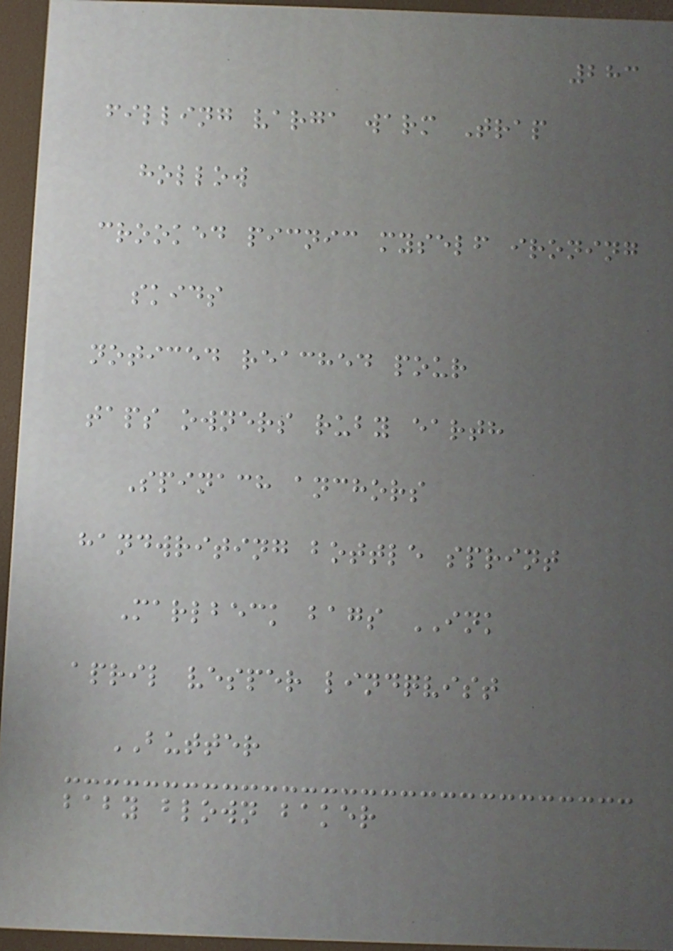283
filling varga warm Trap
hollow
crooked picnic myself ironing
skids
noticed reached pour
taps owners ruby earth
Spinach anchors
handwriting bottle sprint
Marlbeck bags INK
april vesper lindqvist
BUTTER
baby blown baker
